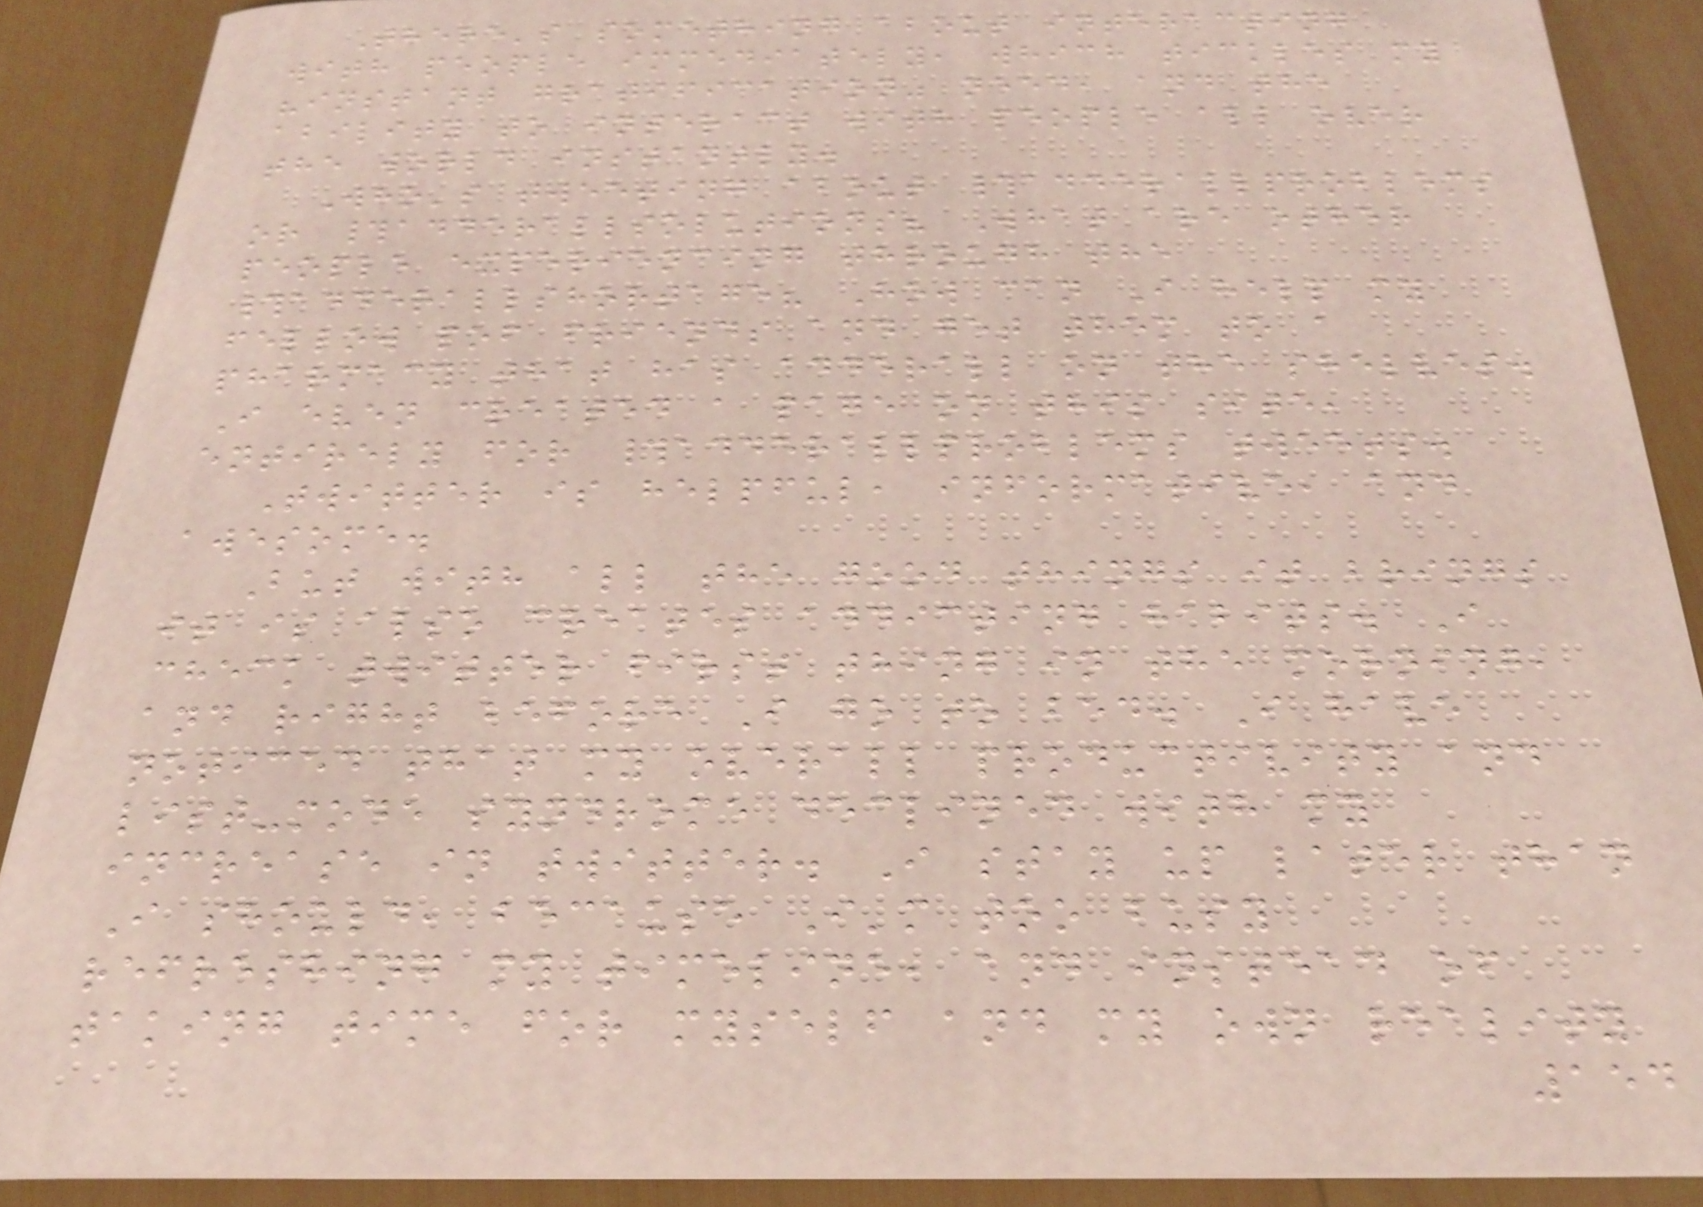There's something about interacting
with people immediately, which tickles my
"instant gratification" need, and the
ability to interact with people all over
the world instantly.
Who's tweeting about #adderallproblems
or #adderallsolutions? What are other
people experiencing through the
#adderallshortage? How can I help my
fellow pof friends and get them to a
pharmacy that has adderall on the shelves.
I even created a page on this site,
entirely for #adderallproblems tweets.
Twitter is helpful, informative, and
awesome.
But with all the good things it brings
it is also creates addicting habits. I
check twitter first thing in the morning,
and right before I go to bed. I have
noticed that my overall productivity and
list-mode syndrome declined with my
increase in twitter. I stay up later than
I should, because I'm too busy
refreshing my timeline, and instead of
taking time for myself and my own reality
154
